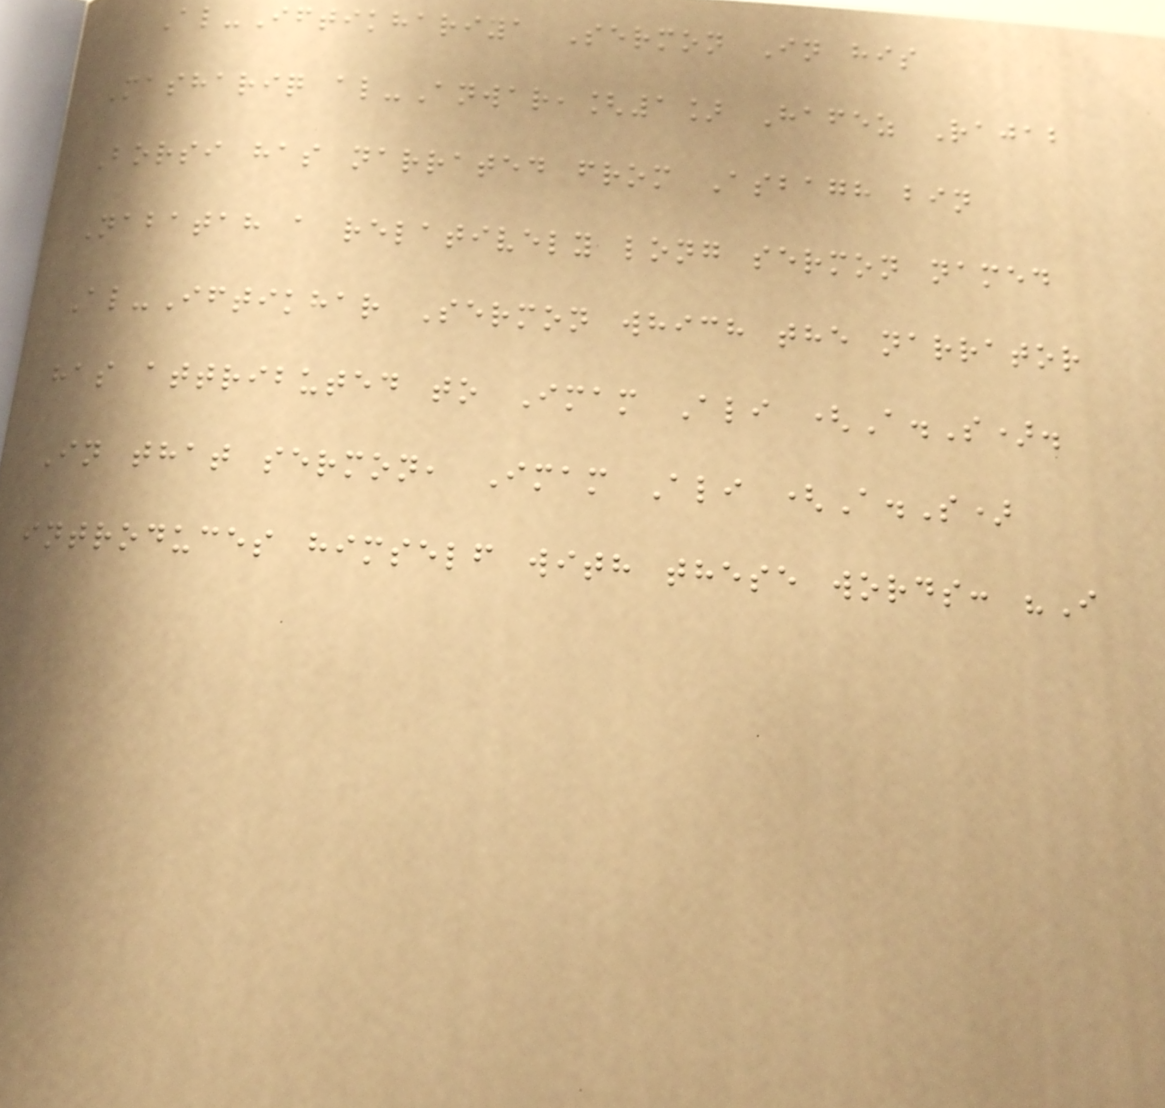Al-Iftikhariya Sermon In his
Mashariq al-Anwar,[1] Hafez Rajab
Borsi has narrated from Asbagh bin
Nabatah a relatively long sermon named
Al-Iftikhar Sermon which the narrator
has attributed to Imam Ali (A.S).
In that sermon, Imam Ali (A.S)
introduces himself with these words: "I
